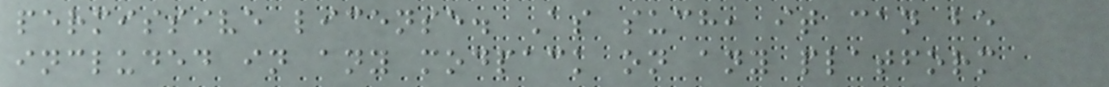permissive license. As such, it can be
included in any modpack on any platform
